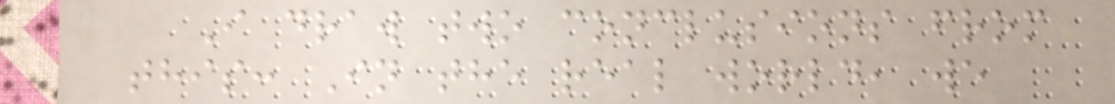I draw two conclusions from
this: In the real world, we
